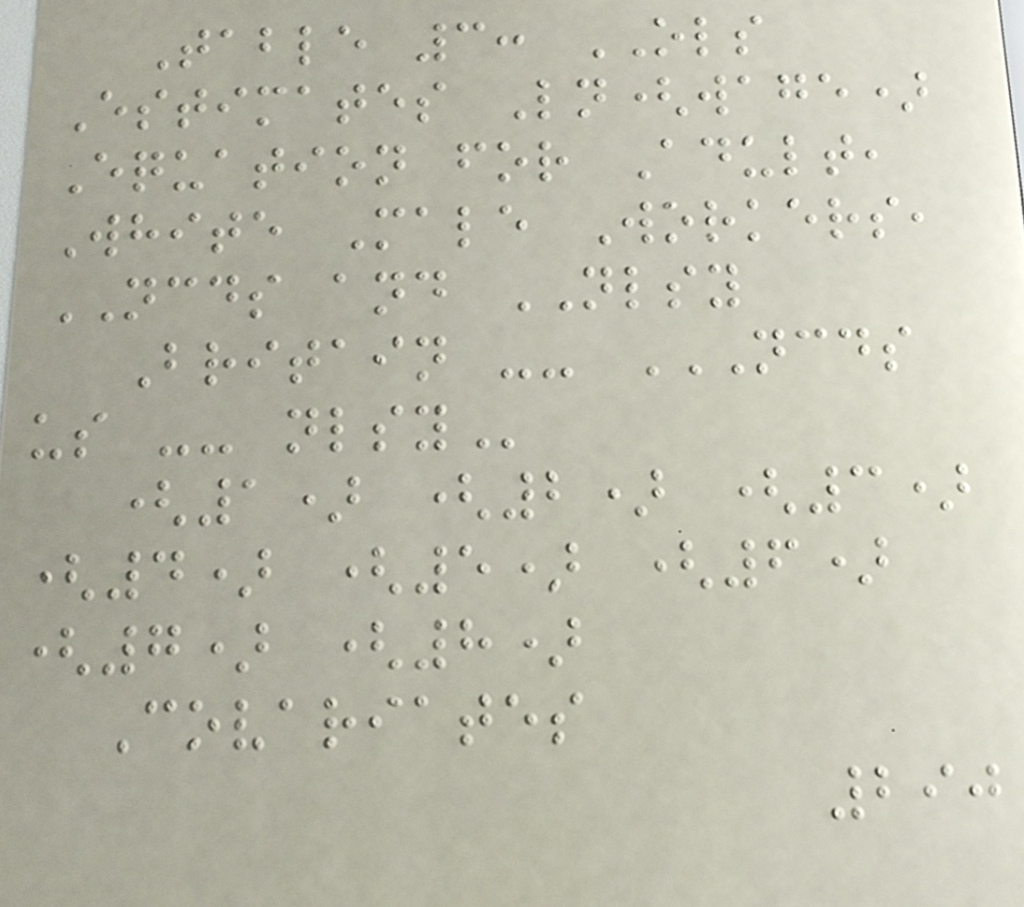Table 3: OLS
Estimates Ln(wage)
Equation for Adult,
White Male Workers,
NCDS and NLSY
Britain -- NCDS
US -- NLSY
(1) (2) (3)
(4) (5) (6)
(7) (8)
Covariates
290
